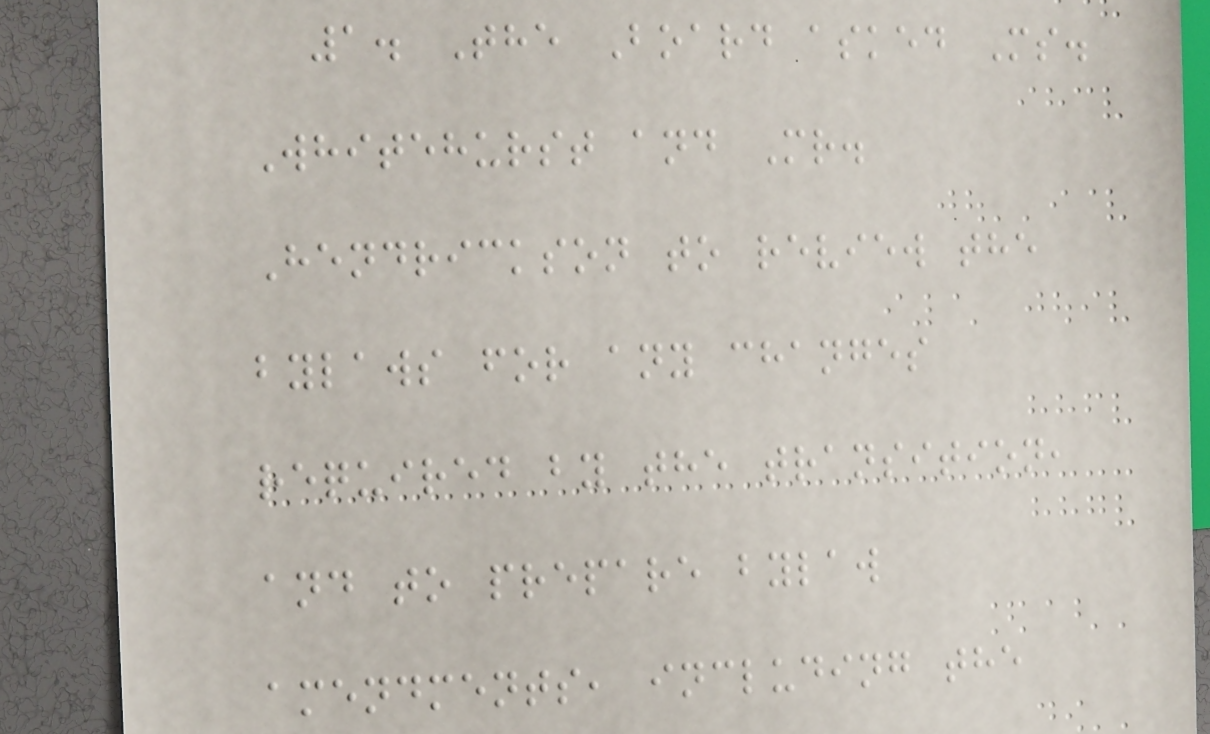1. The Board asked Ms.
Whitehurst and Mr.
Hendrickson to review the
bylaws for any changes
required by the transition,
and to prepare bylaw
amendments, including the
